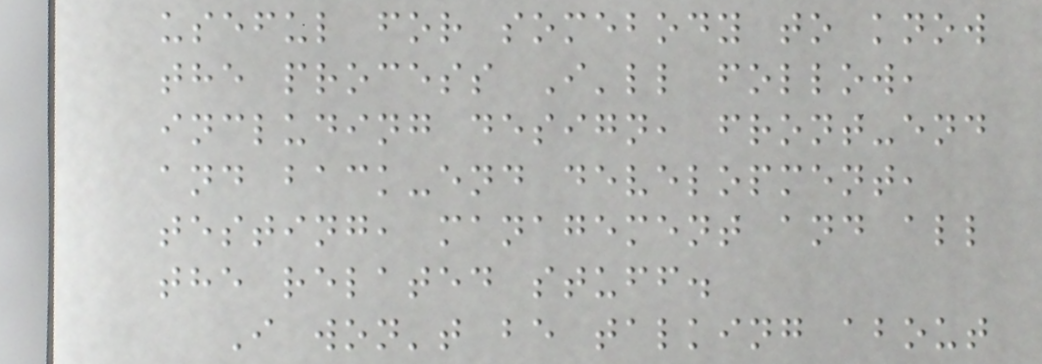useful for somebody to know
the process I'll follow,
including design, front-end
and back-end development,
testing, management and all
the related stuff.
I won't be talking about
